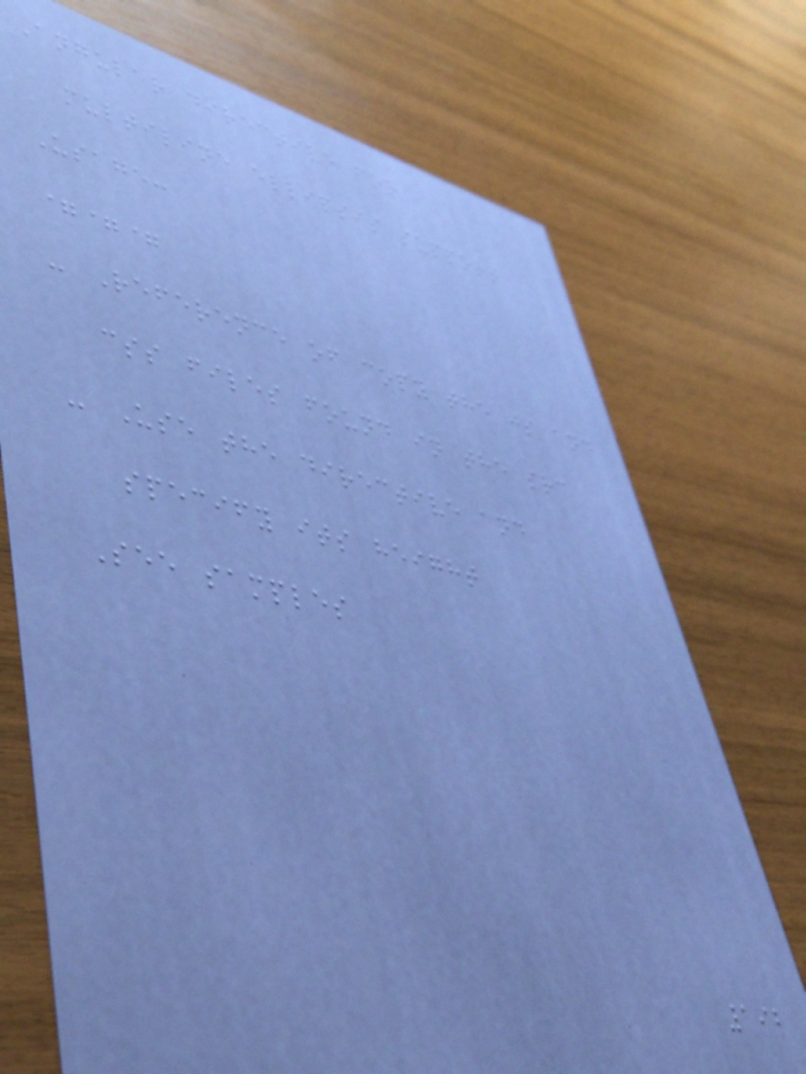Angular directive for
multiline ellipsis support
Usage:
===
- Reference of copy the js and
css files found in the src
- Use the directive and
specify its height
See samples
192
